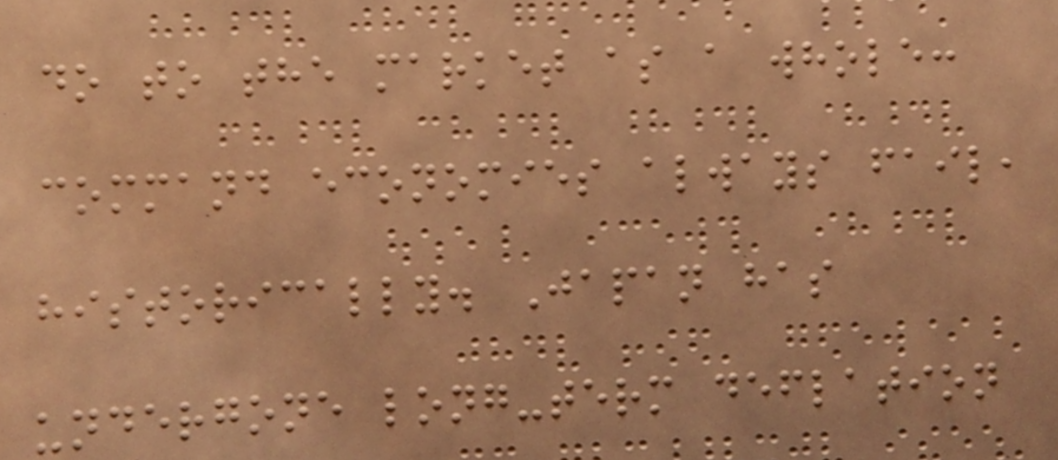do to the market as a whole:
command economies always fail,
historically. Japan has
undergone long-term deflation
